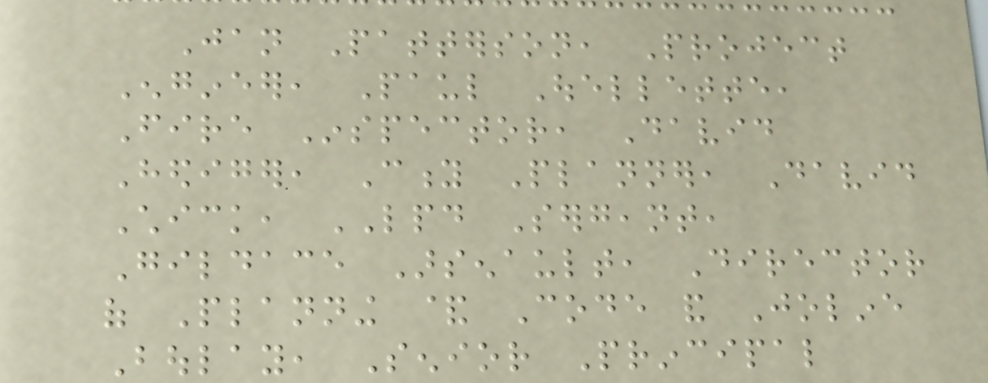Jan Patterson, Project
Engineer, Paul Ouellette,
Fire Inspector, David
Hediger, City Planner, David
Chick, LPD Sergeant,
Gildace Arsenault, Director
of Planning & Code and Joline
Boulay, Senior Principal
